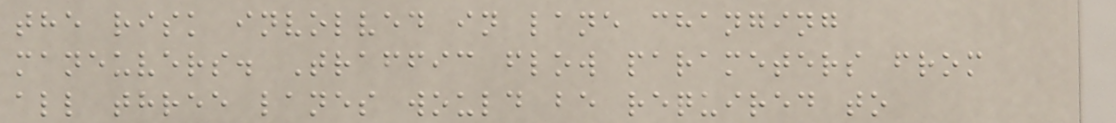the risk involved in lane changing
maneuvers. Traffic flow parameters from
all three lanes would be required to
